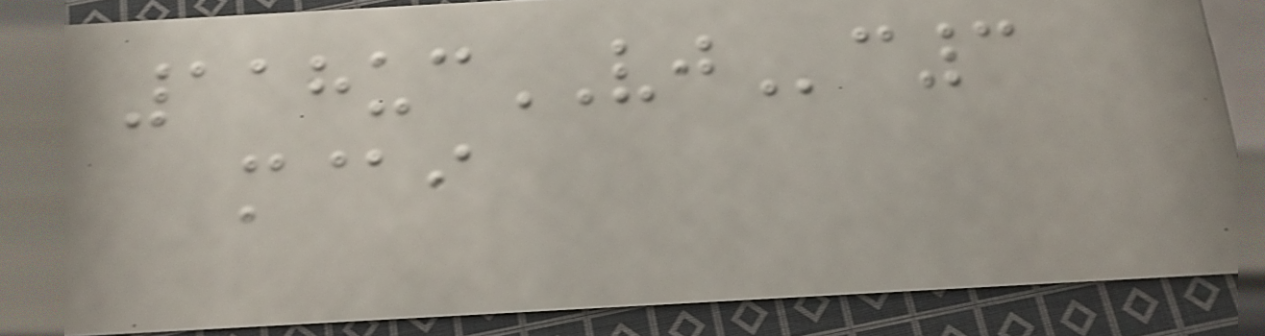118ucVJc3
m@i
